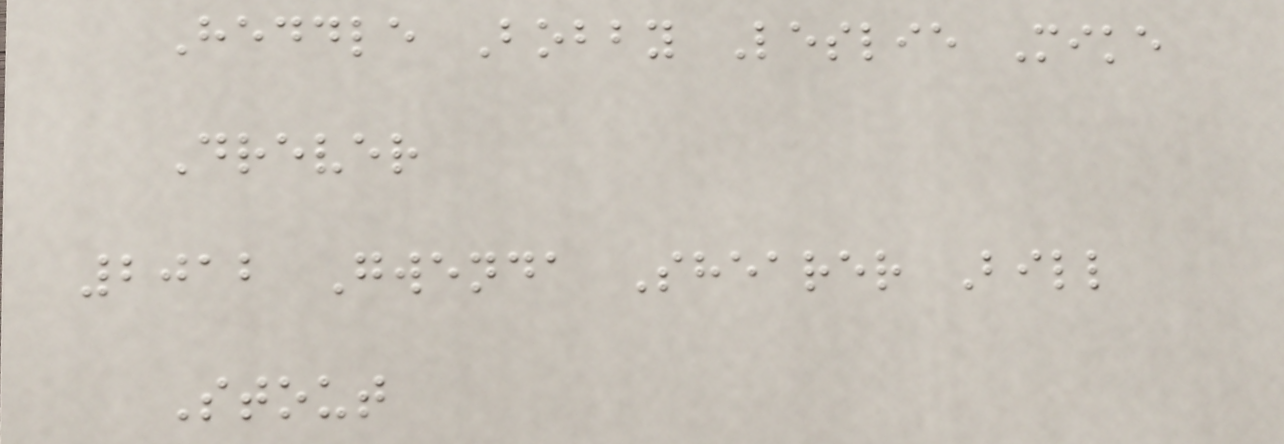Heddle Bobby Leslie Mike
Drever
2012 Gwenda Shearer Bill
Stout
